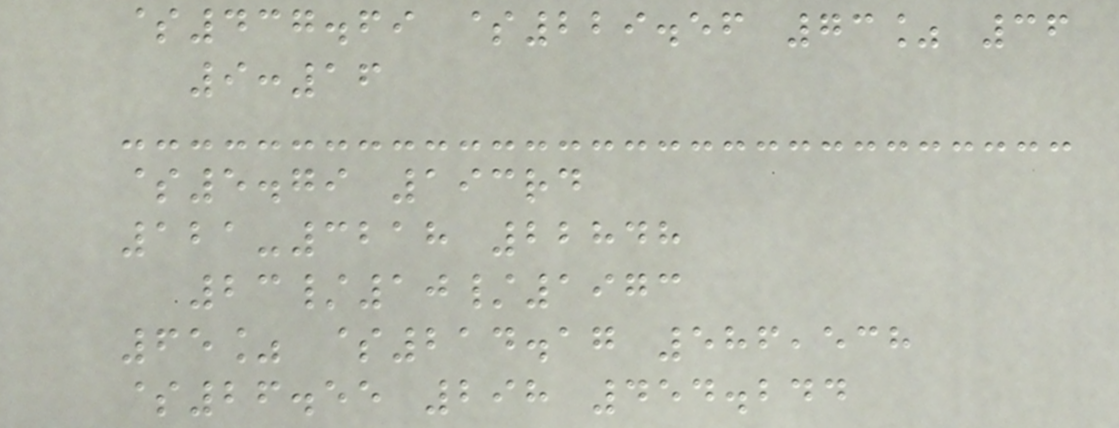$437.69 $229.56 73% 36
9:16
$5.79 193rd
121-3218 22848
23/10/1973
65% $214.17 586,538
$26.55 298 454.244
